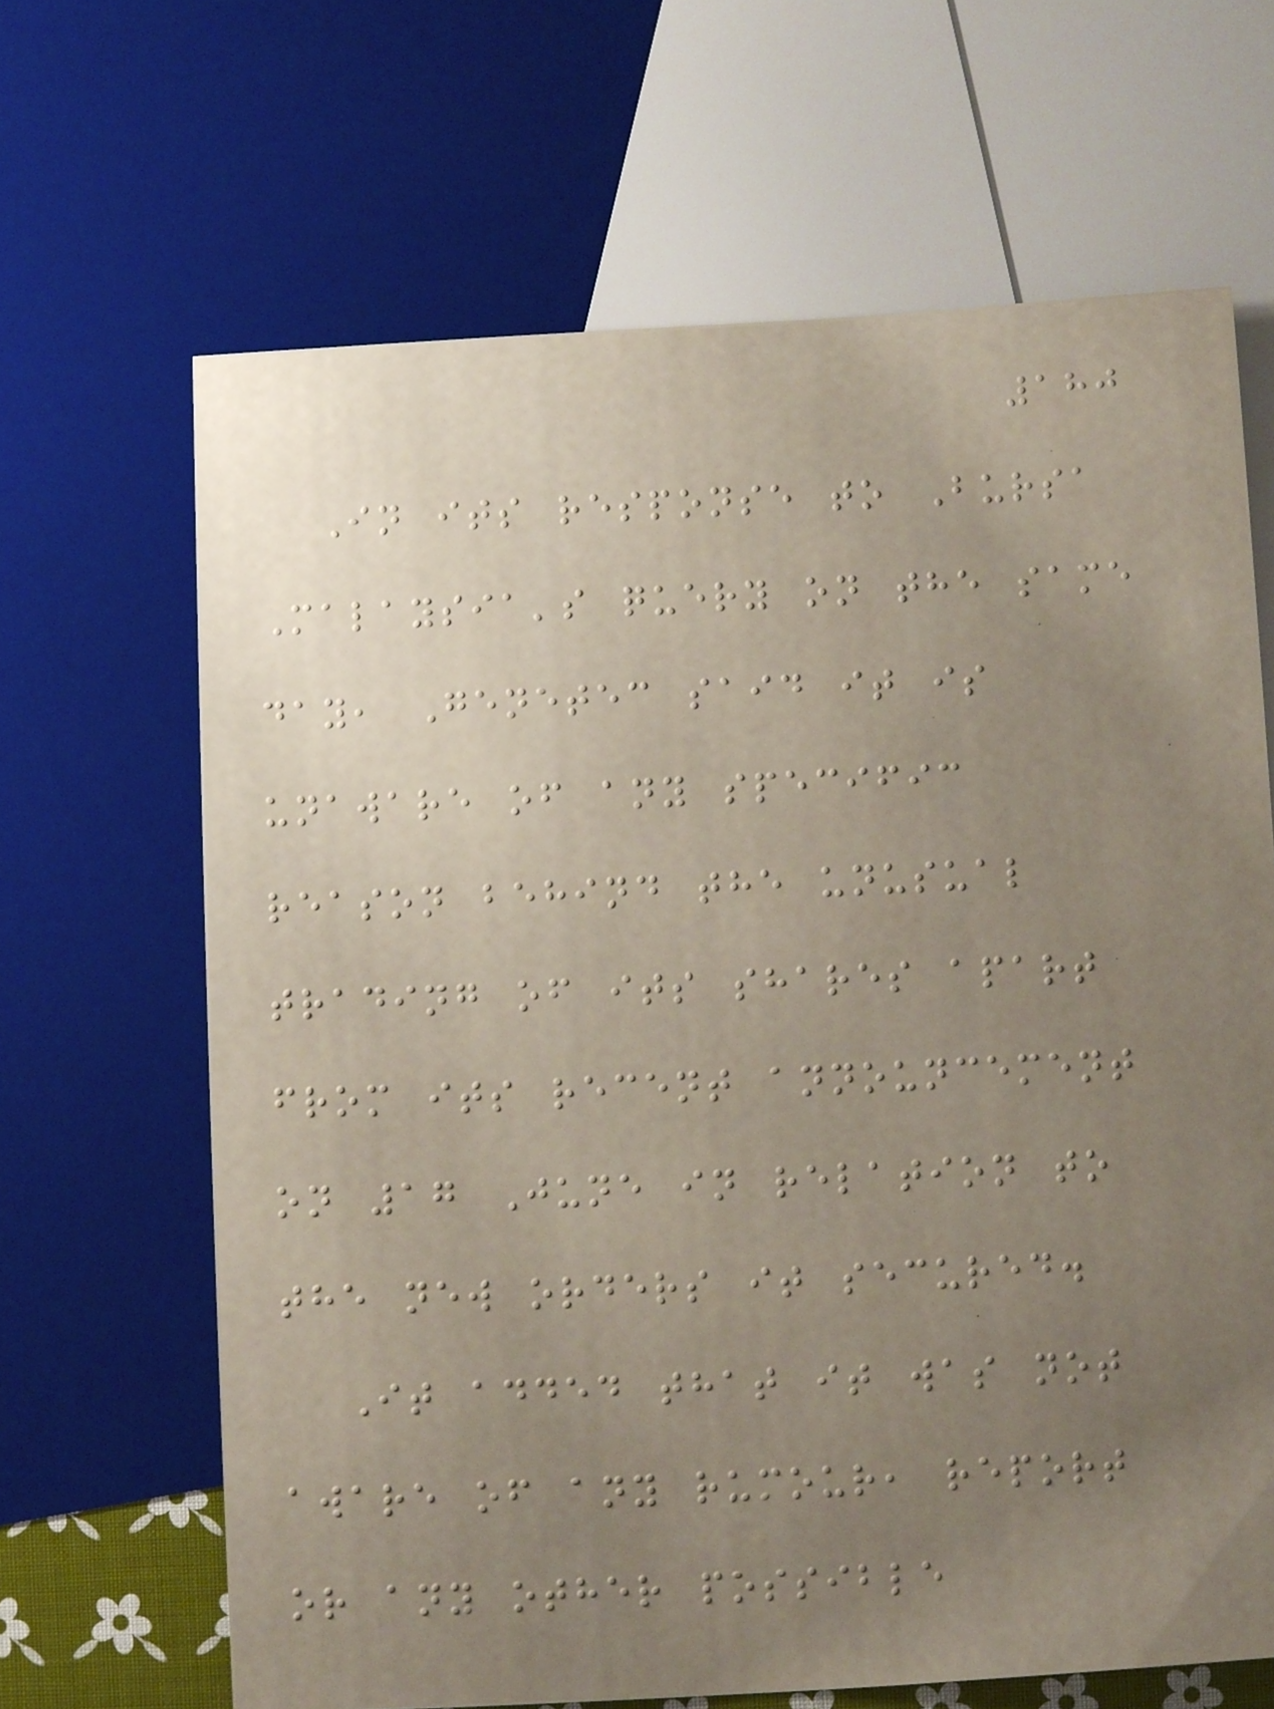180
In its response to Bursa
Malaysia's query on the same
day, Genetec said it is
unaware of any specific
reason behind the unusual
trading of its shares apart
from its recent announcement
on 17 June in relation to
the new orders it secured.
It added that it was not
aware of any rumour, report
or any other possible
